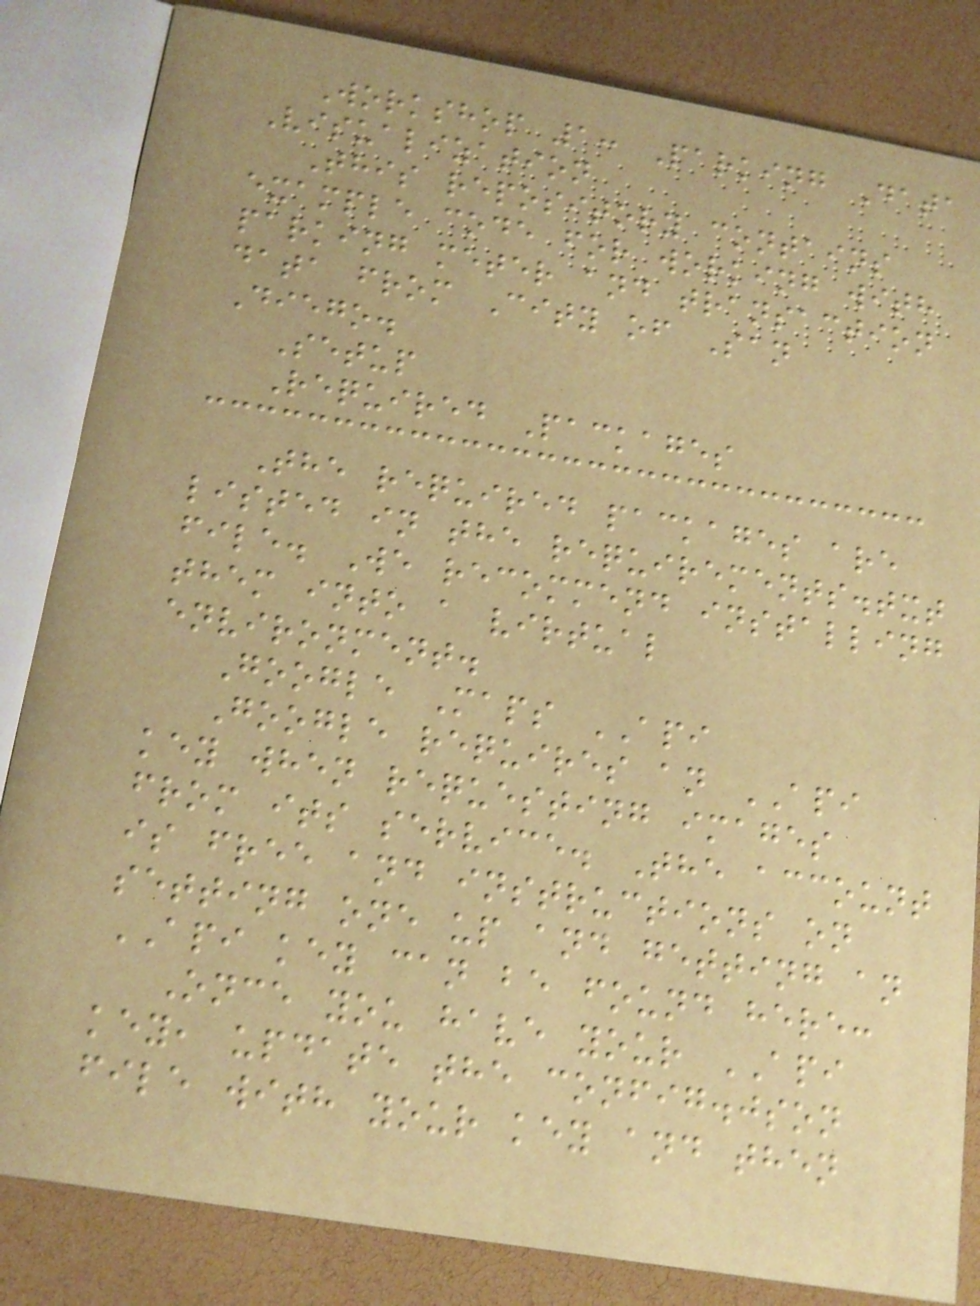Workshop 1: Parking Data
Visualization
This repository contains
example code for working with
parking meter and transaction
data from City of San
Diego.
Setup
Required Packages
The required packages are
listed in the requirements.txt
file. We recommend installing
them into a virtual
environment.
Google Maps API
Google requires an API
key when requesting images
from its service. The account
is free and instructions on
setting one up and getting an
API key can be found here:
Once you have your API
key, update the config.json
file with your key and then
